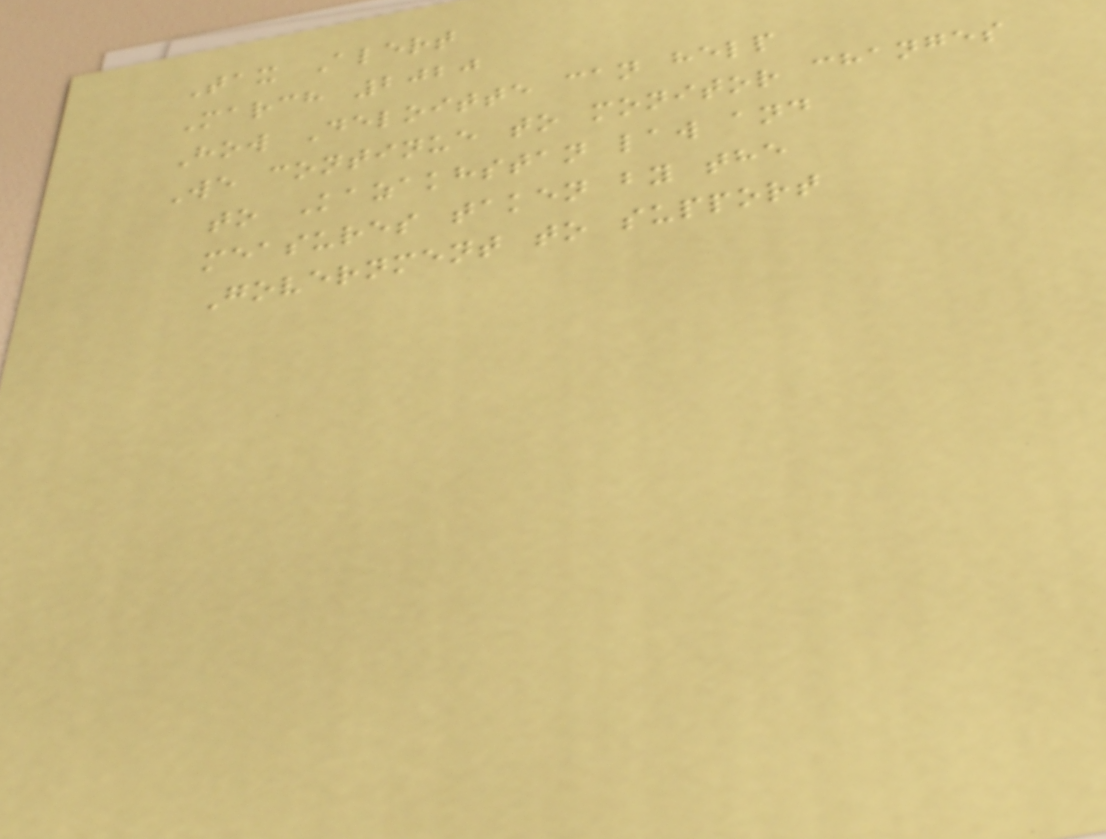Tax Alert
March 2020
How Deloitte can help
We continue to monitor changes
to Kazakhstan law and
measures taken by the
Government to support
